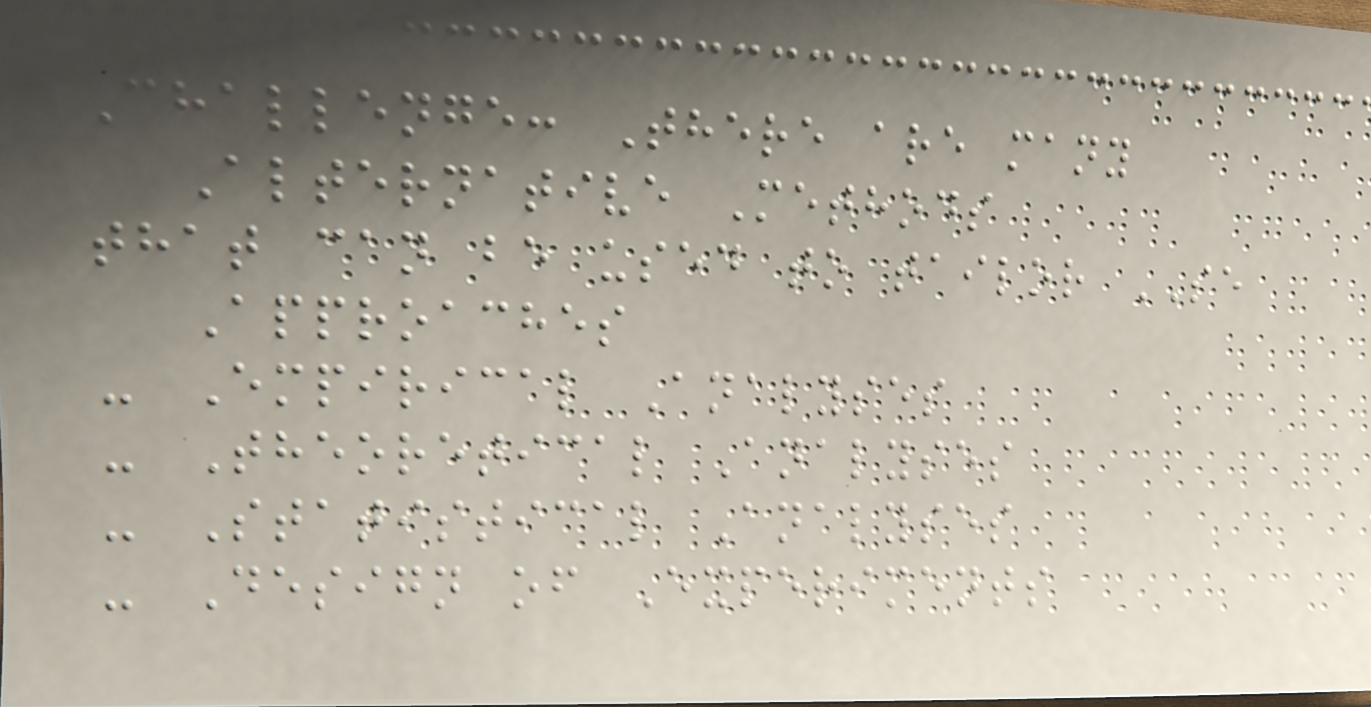Challenge: There are many
Alternative Methods
that can be used to tailor SE
Approaches
- Empirical Analyses
- Theoretical Analyses
- Statistical Analyses
- Design of Experiments
